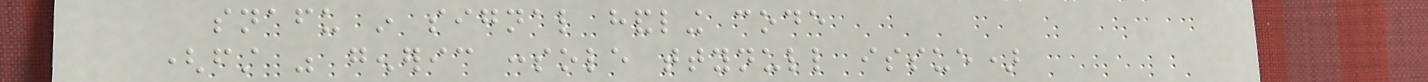snafu in signal handling code
(first was generic console ttynull issue)
